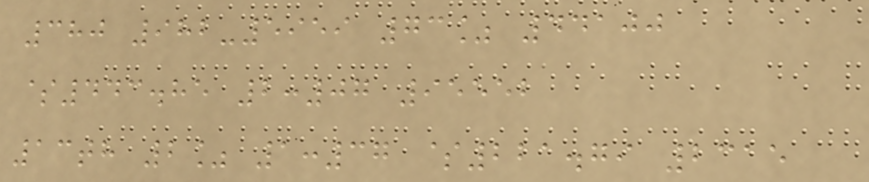380 982-5959 73% 44100
$443.85 2:07 95552
13th 2% 1:37 $221.79 2315
